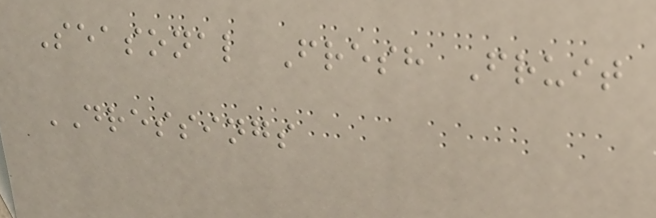Seasonal Fresh Fruit
DRESSINGS
